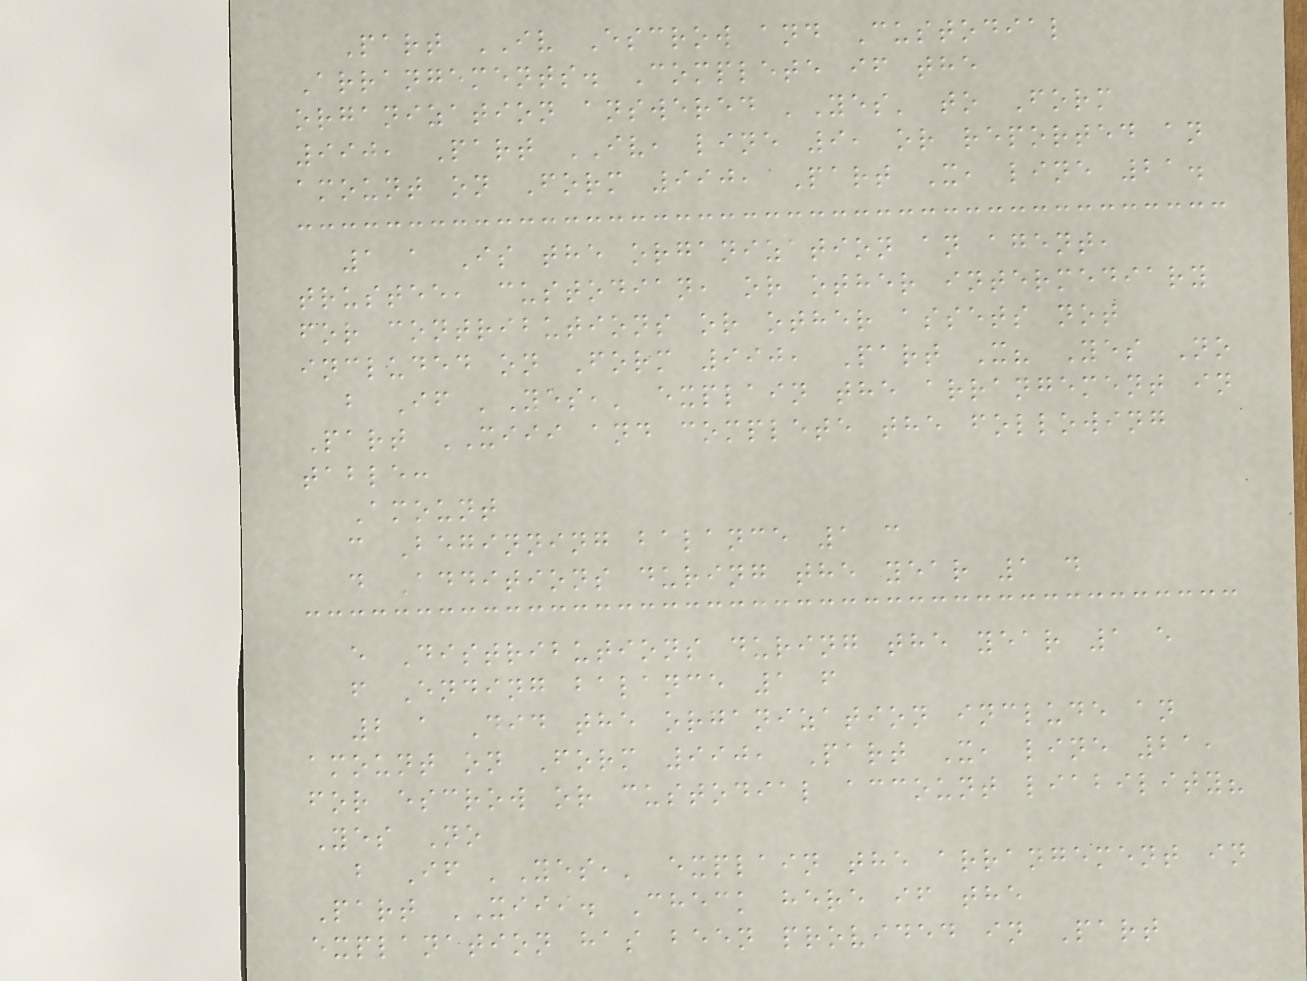Part IV Escrow and Custodial
Arrangements. Complete if the
organization answered 'Yes' to Form
990, Part IV, line 9, or reported an
amount on Form 990, Part X, line 21.
1 a Is the organization an agent,
trustee, custodian, or other intermediary
for contributions or other assets not
included on Form 990, Part X? Yes No
b If 'Yes,' explain the arrangement in
Part XIII and complete the following
table:
Amount
c Beginning balance 1 c
d Additions during the year 1 d
e Distributions during the year 1 e
f Ending balance 1 f
2 a Did the organization include an
amount on Form 990, Part X, line 21,
for escrow or custodial account liability?
Yes No
b If 'Yes,' explain the arrangement in
Part XIII. Check here if the
explanation has been provided in Part
